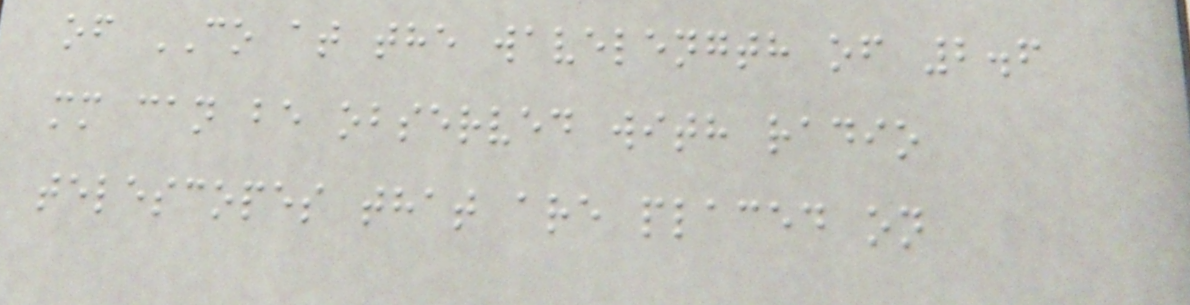of CO at the wavelength of 2.6
mm can be observed with radio
telescopes that are placed on
